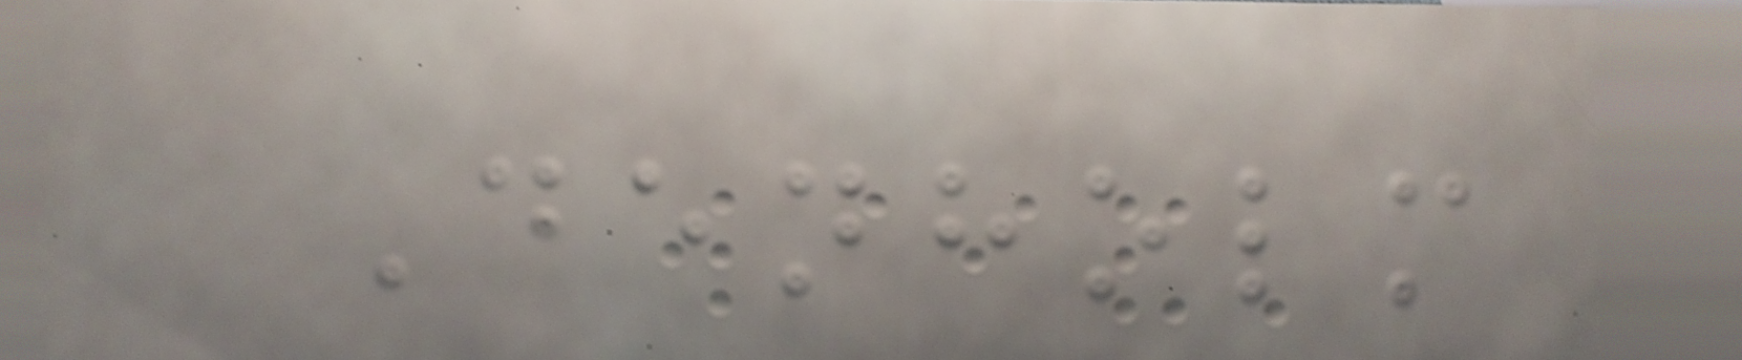Denholm
